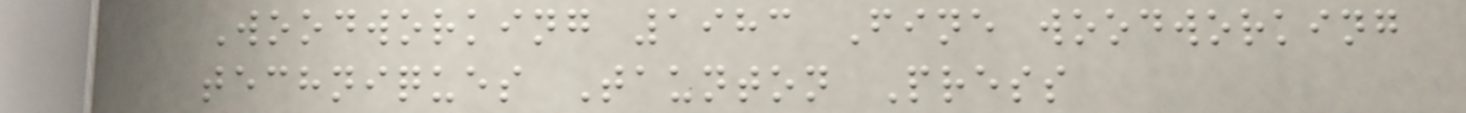Woodworking 1983 Fine woodworking
techniques Taunton Press
